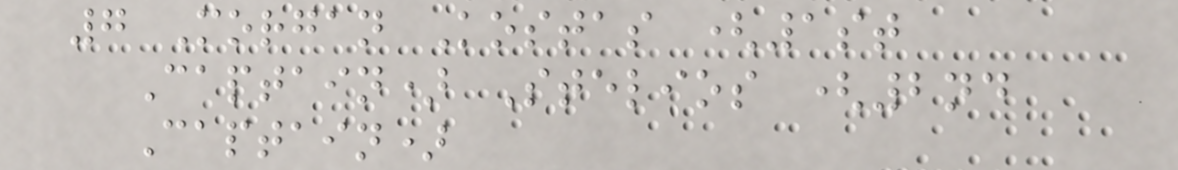7 Morgan Kostas (1st
Captain) Stelios (2nd
Captain)
